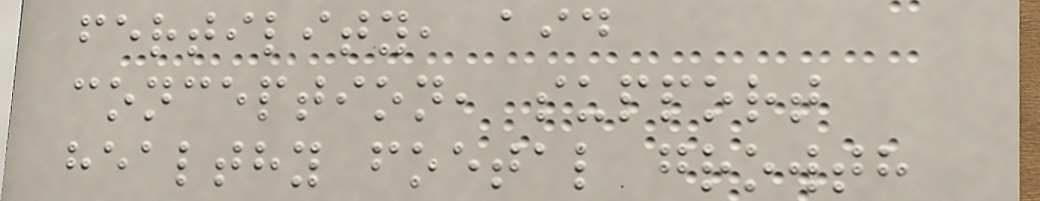fertility, aid
conception, support
healthy foetal growth
